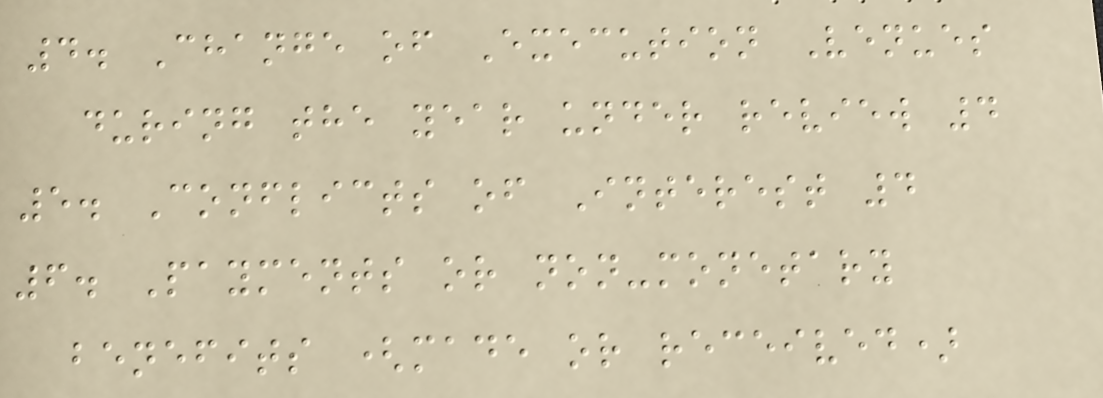4. Change of Execution Venues
during the year under review 4
5. Conflicts of Interest 4
6. Payments or non-monetary
benefits (made or received)
